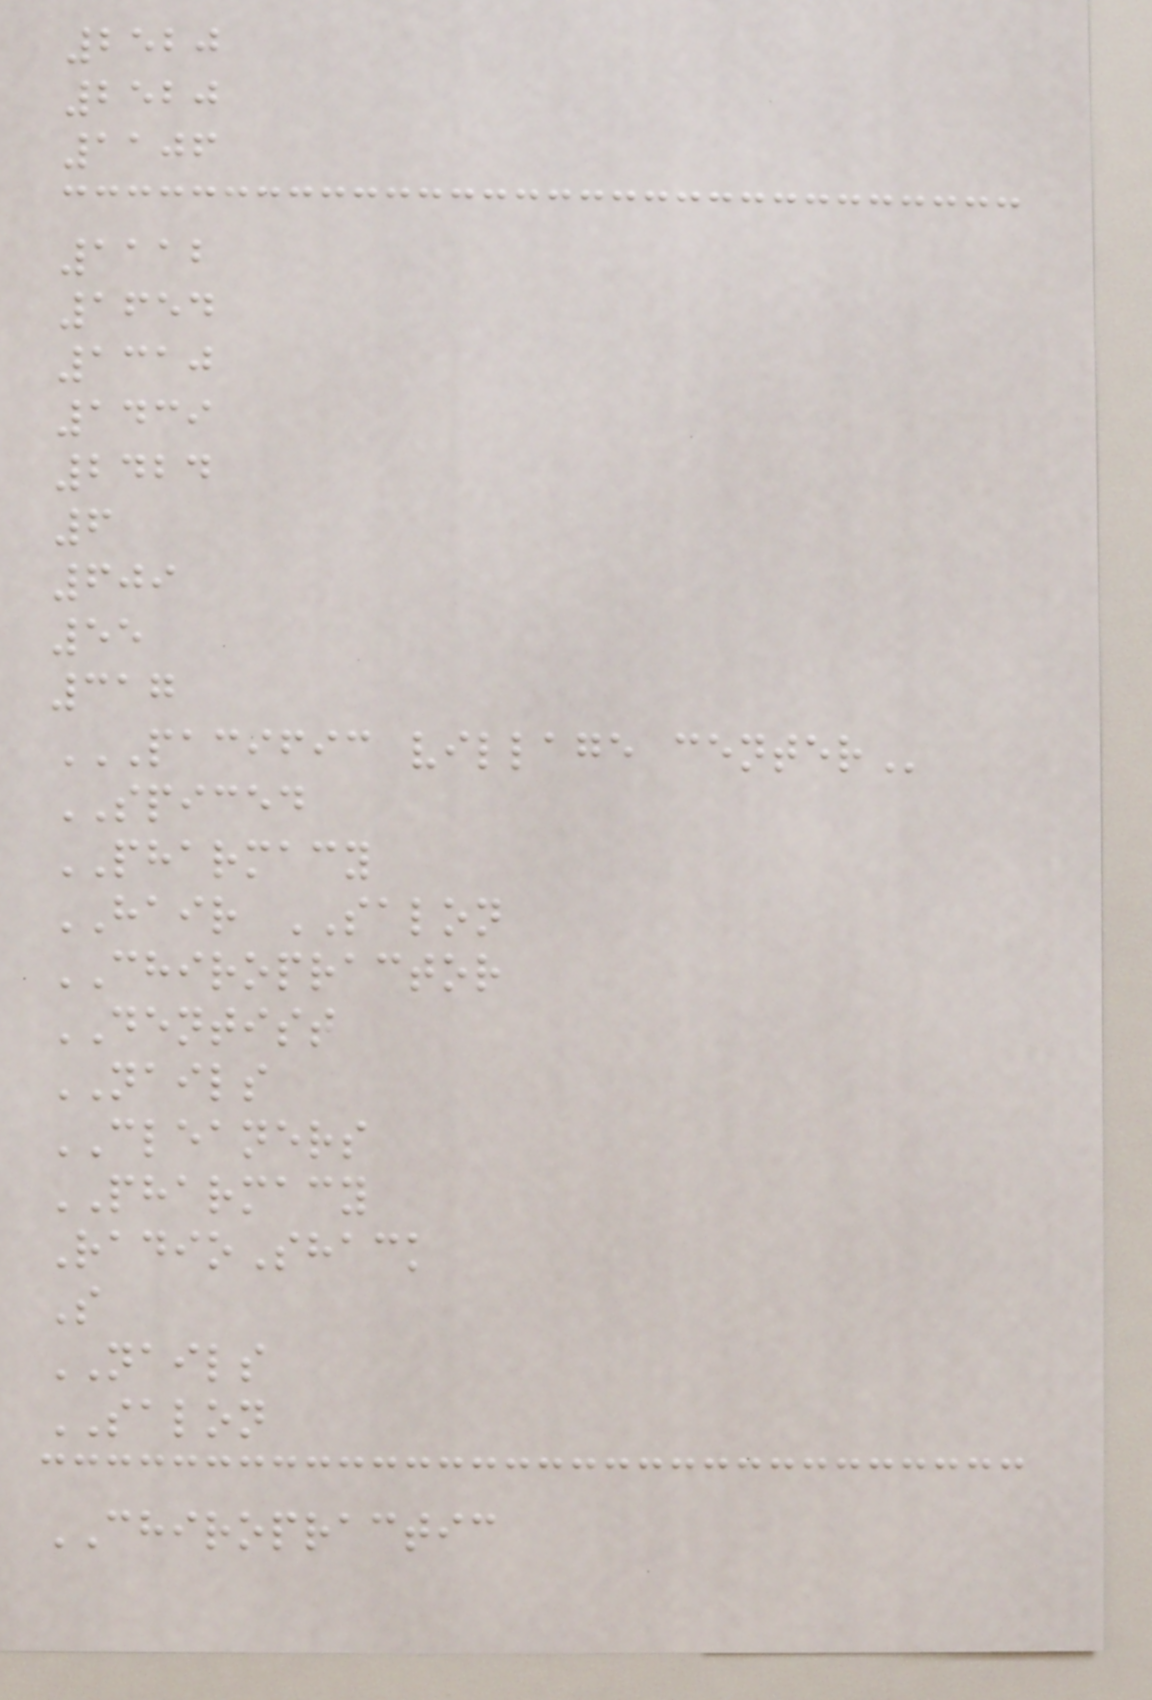2520
2520
1106
1112
1654
1310
1439
2424
6
609
55
317
PACIFIC VILLAGE CENTER
SPICED
PHARMACY
HAIR SALON
CHIROPRACTOR
DENTIST
NAILS
CLEANERS
PHARMACY
RadioShack
S
NAILS
SALON
CHIROPRACTIC
